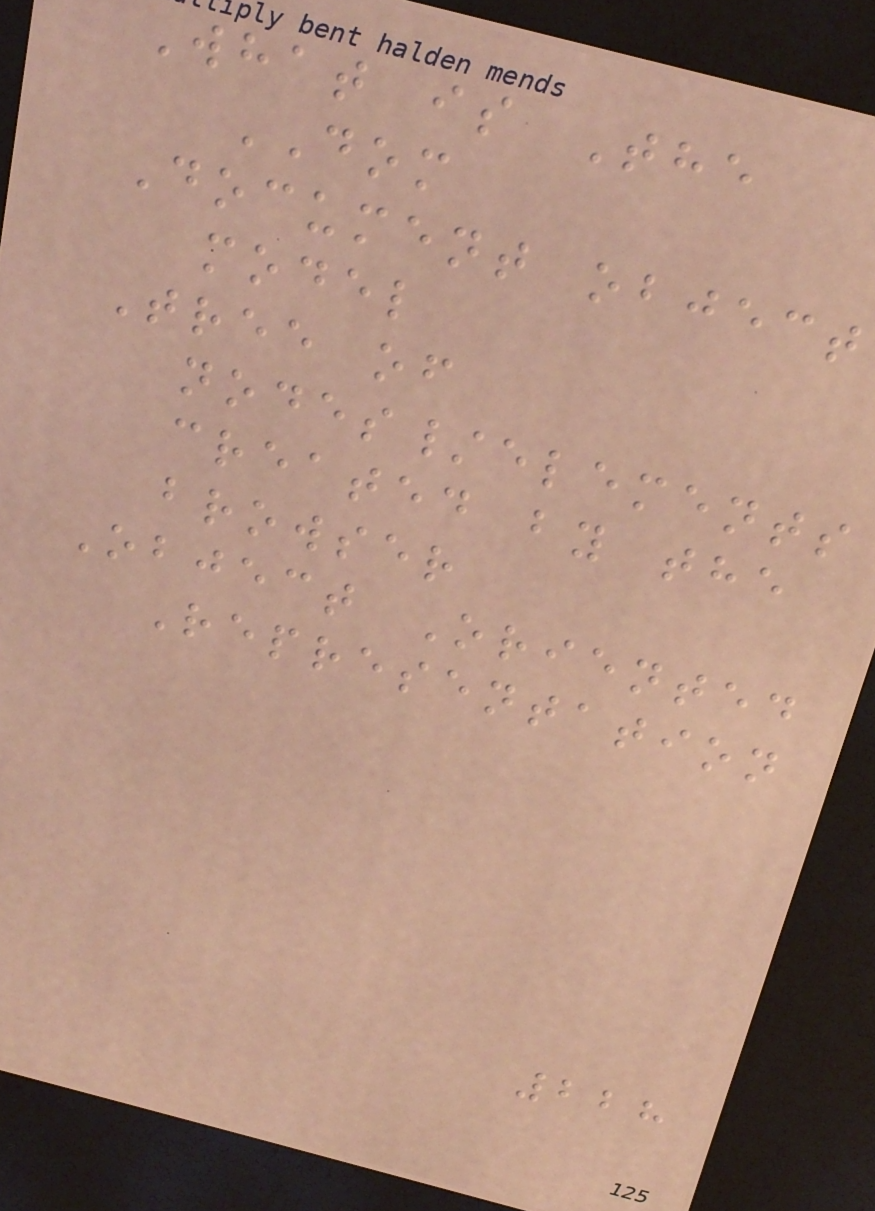What is The
DOM
Document object
model
Tree of
nodes/elements
created by the
browser
Object Oriented
Representation
228
